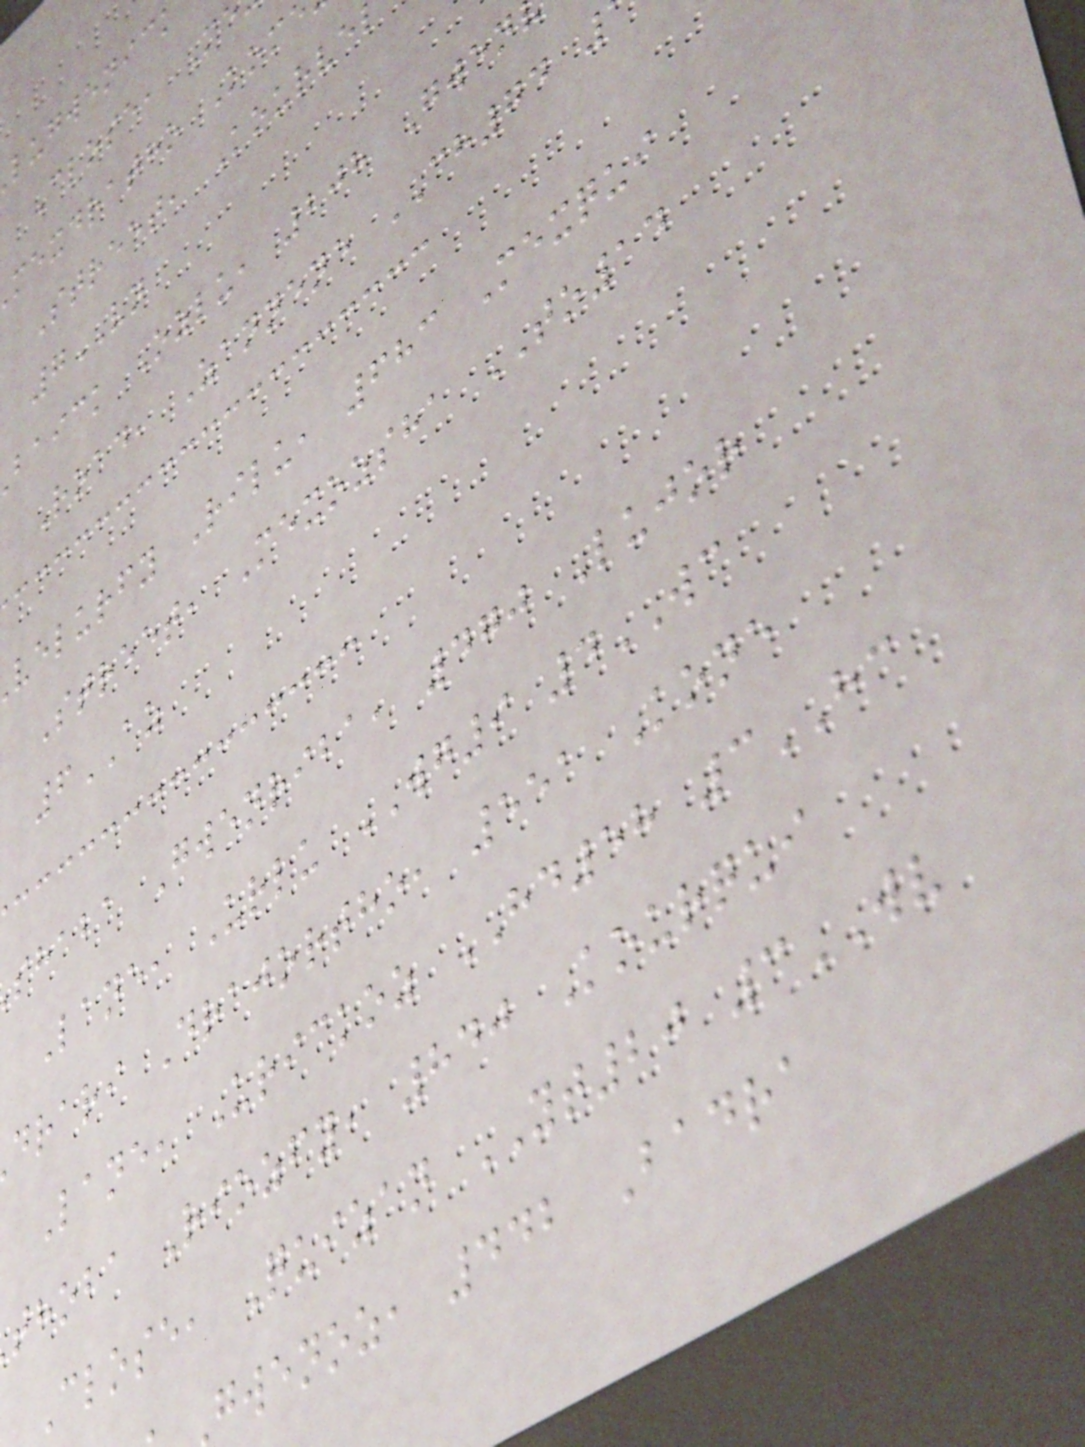lugwenick
Close, M
mexdratho Kom
Street, Kourve
7VN
baick Ozlu, 208 Gwen
Road, Zannene CH74
velurfy Rilu, 683 Mexqui
Street, Mexozsha TO14
6AZ
shaba Gwenriba, 470 Lujor
Lane, Urlu WG9 4WC
drari Drajortho, 551 Kone
Lane, Urickoz HD58 3HC
thoba Riozfy, 840 Kourqui
Close, Quizan YT20 3WV
gwenoz, 442 Badra
